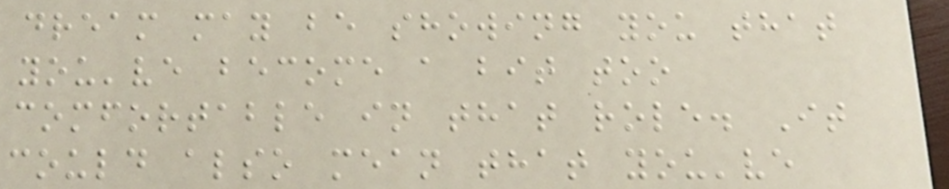dream may be showing you that
you've become a bit too
comfortable in that role. It
could also mean that you've
